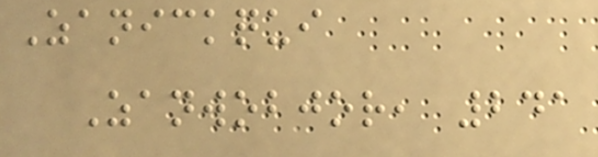Zanickqui
Zanwobjor, 241
